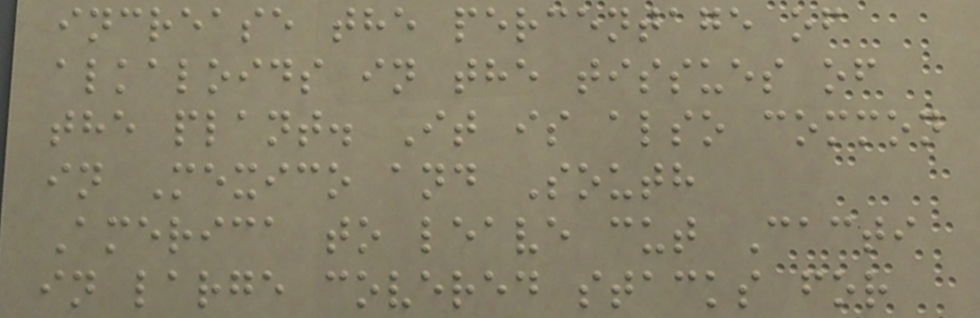increase the percentage of
alkaloids in the tissues of
the plant. It is also common
in Mexico and South
America to leave cut Cacti
in large covered stacks for
